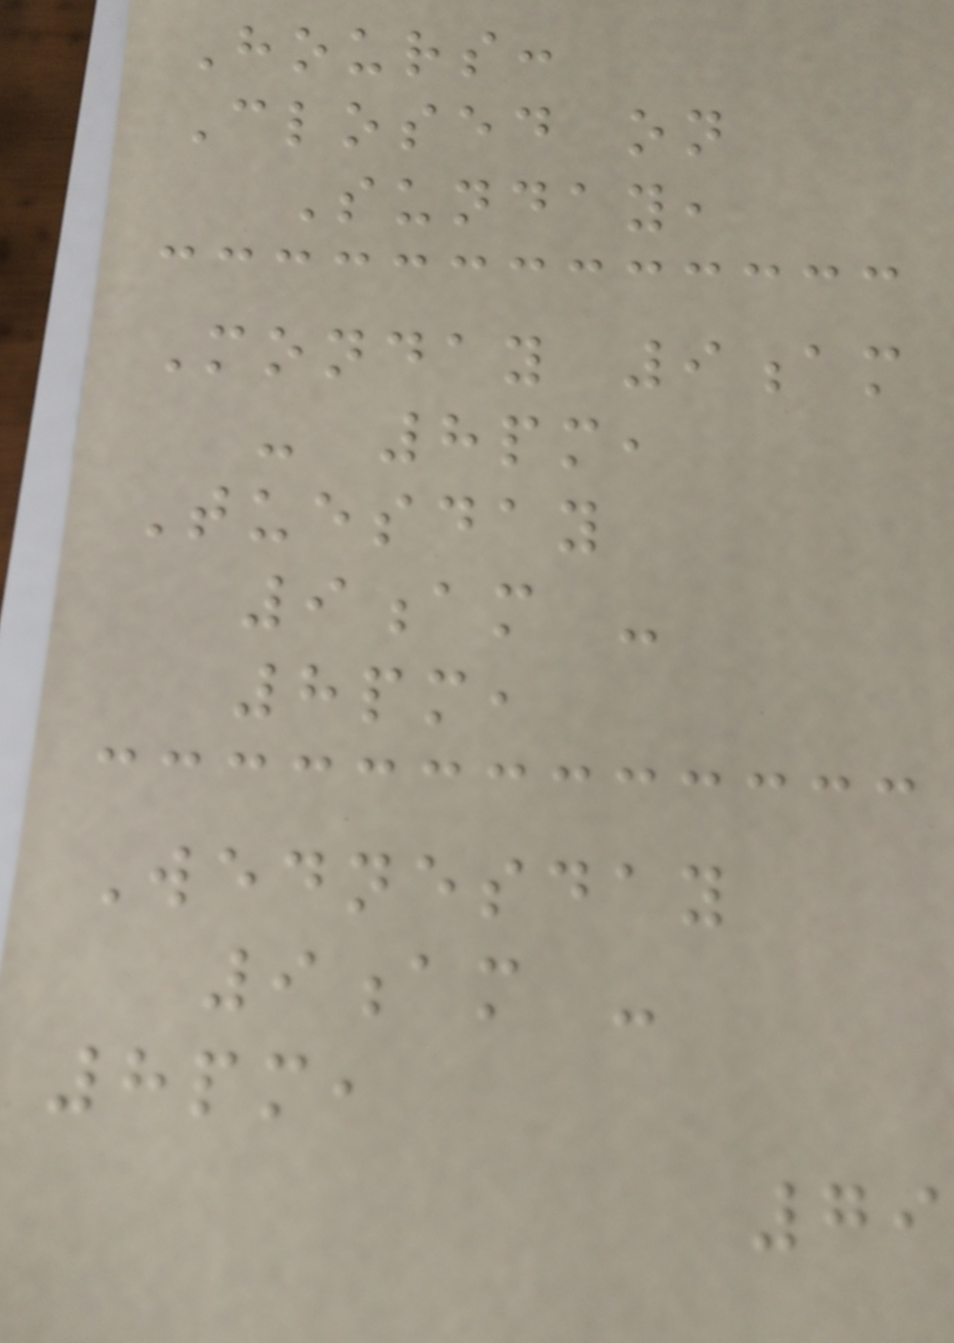Hours:
Closed on
Sunday,
Monday 9am
- 8pm,
Tuesday
9am -
8pm,
Wednesday
9am -
8pm,
79
